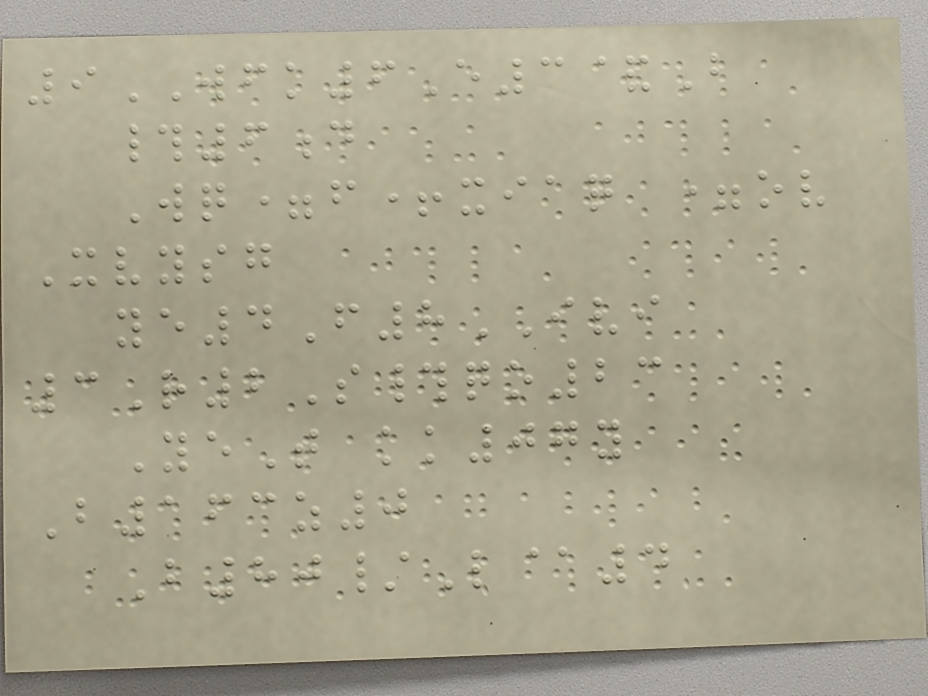9WFK6E3&B
#6d
Wq=f+xiaq =ov
Xvysg
ye4F8IVI
3R2S#qo23
YeT kk07y
B163z0
B80/L@4
